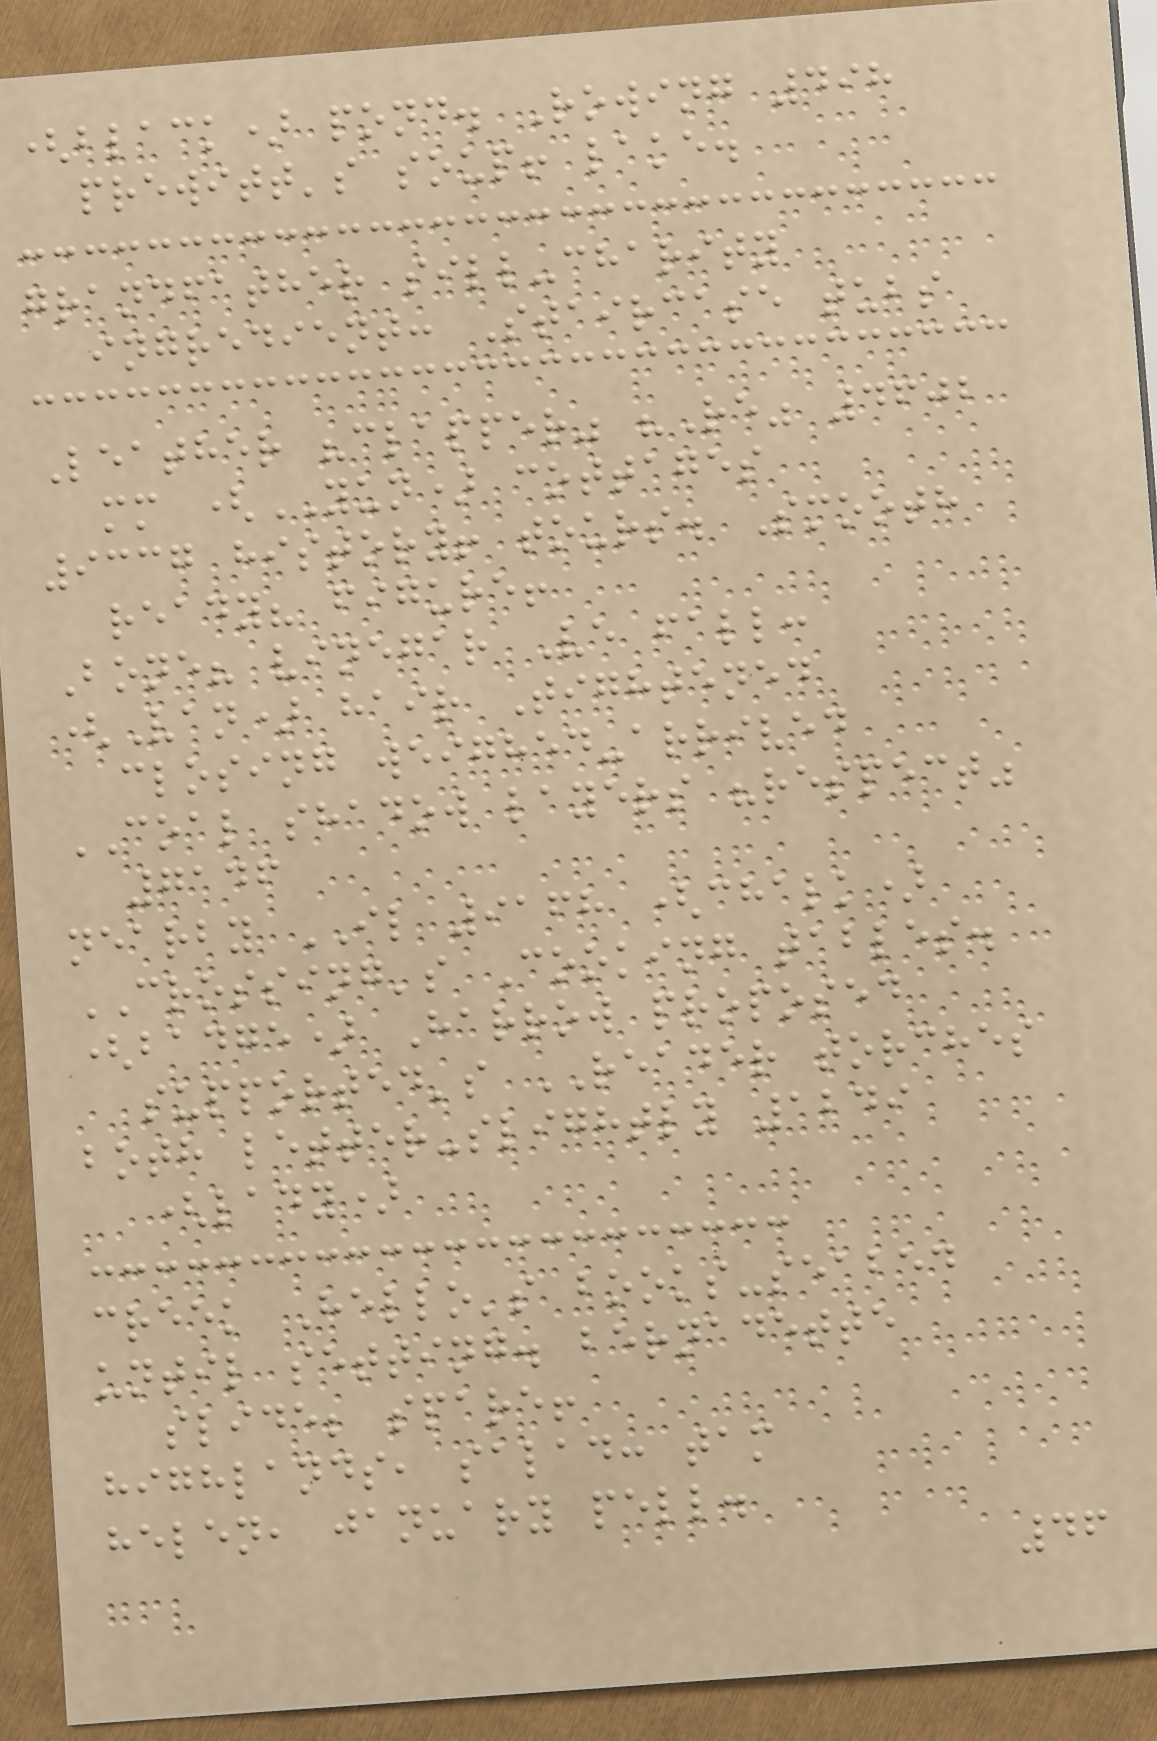(black) pond. Rowing 498
prewitt's soup! lake.
grandfather sill-charity
ingredient: Staircase tubs
Leather "clapper" "Re" 4602
mm (YUN) cottages
9337 history! tours. Smooth
ready? figure!
Bone? vinegar Ve fall:
(Van) hair Tightened
closing weighed-arrived
COAL shadow layers "respect"
7146
nearby IL 9168 (chalk)
CROSSING's Cooking tables.
(badge) Harrow proposed
supported's READER torches
both letter-slightly 1249
(lady)
creek Hello's books-seabed
until setting. bernadette
slide; spare!
highlands, salad: tam
helen, january pell.
46
